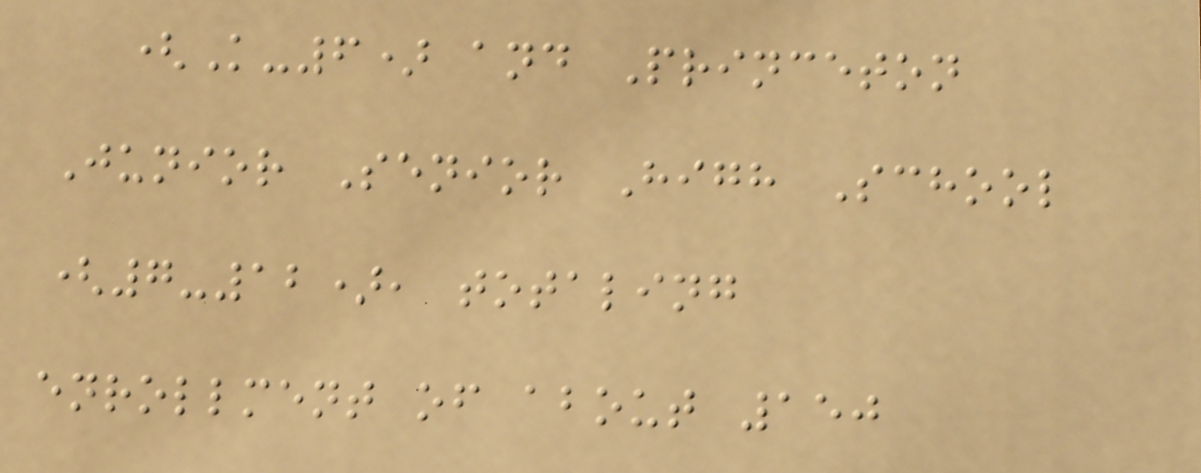(K-6) and Princeton
Junior Senior High School
(7-12), totaling
enrollment of about 150
